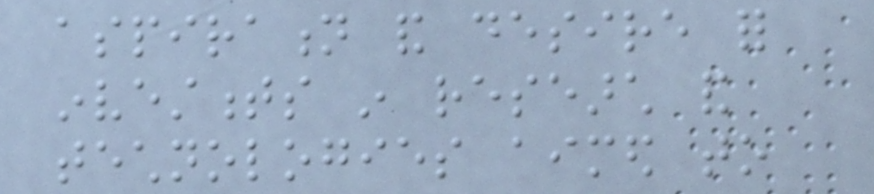aspiration and desire for
investments in research and
technologies aimed to
